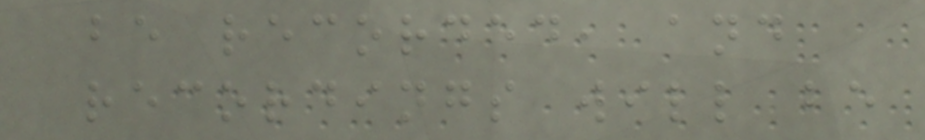be recorded, and
recordings will be
